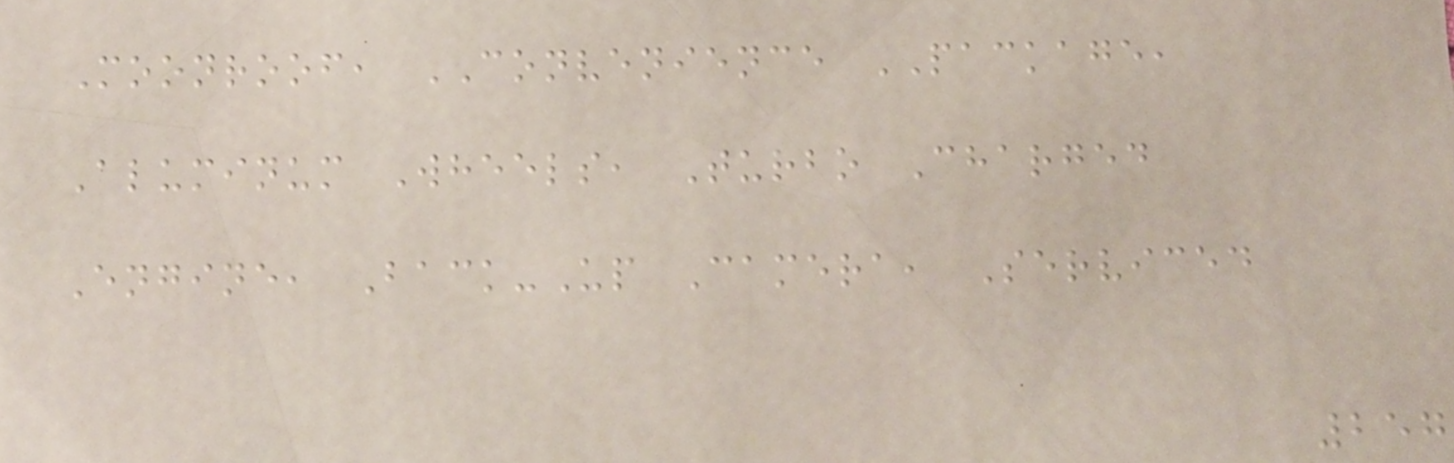Moonroof, CONVENIENCE PACKAGE,
Aluminum Wheels, Turbo Charged
Engine, Back-Up Camera, Serviced
257
